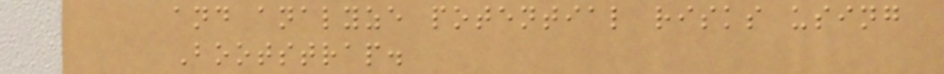and analyze potential risks using
Bootstrap.
